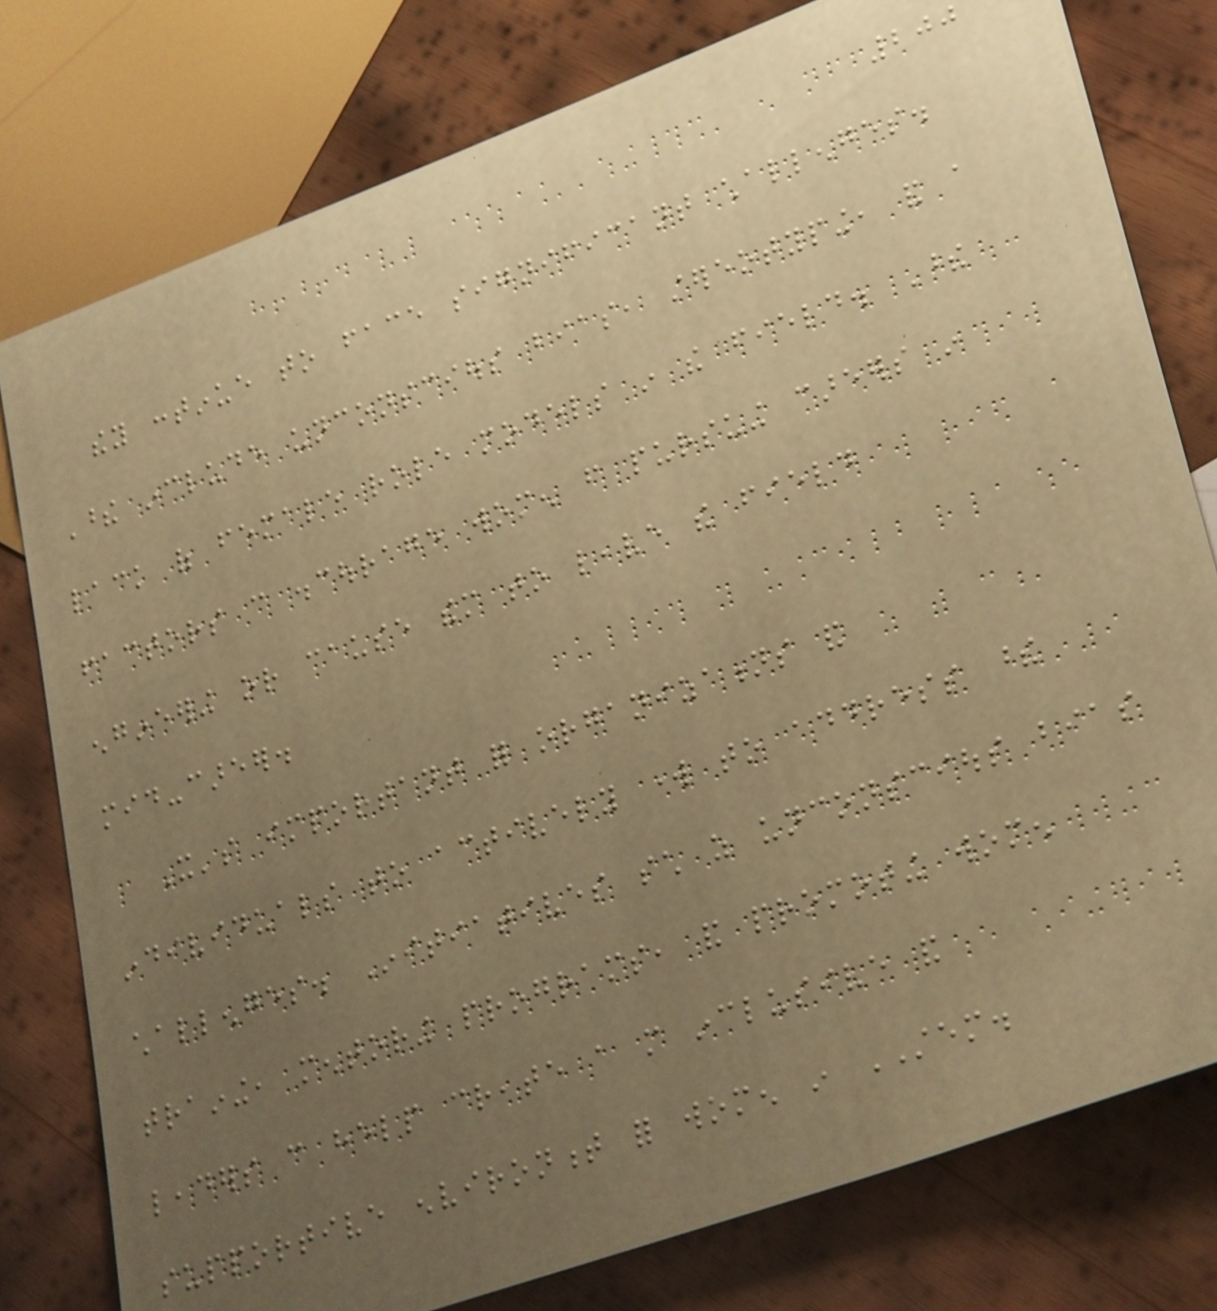200
they continue to face significant challenges.
These include unconscious bias, stereotyping, and a
lack of female role models in the field. These
factors can discourage women from pursuing careers in
engineering or cause them to leave the field
mid-career.
It's important for organizations and
individuals to actively work to address these
challenges. Initiatives such as unconscious bias
training, mentoring programs, and promoting women
leaders can help create a more inclusive and
supportive environment for women in STEM.
